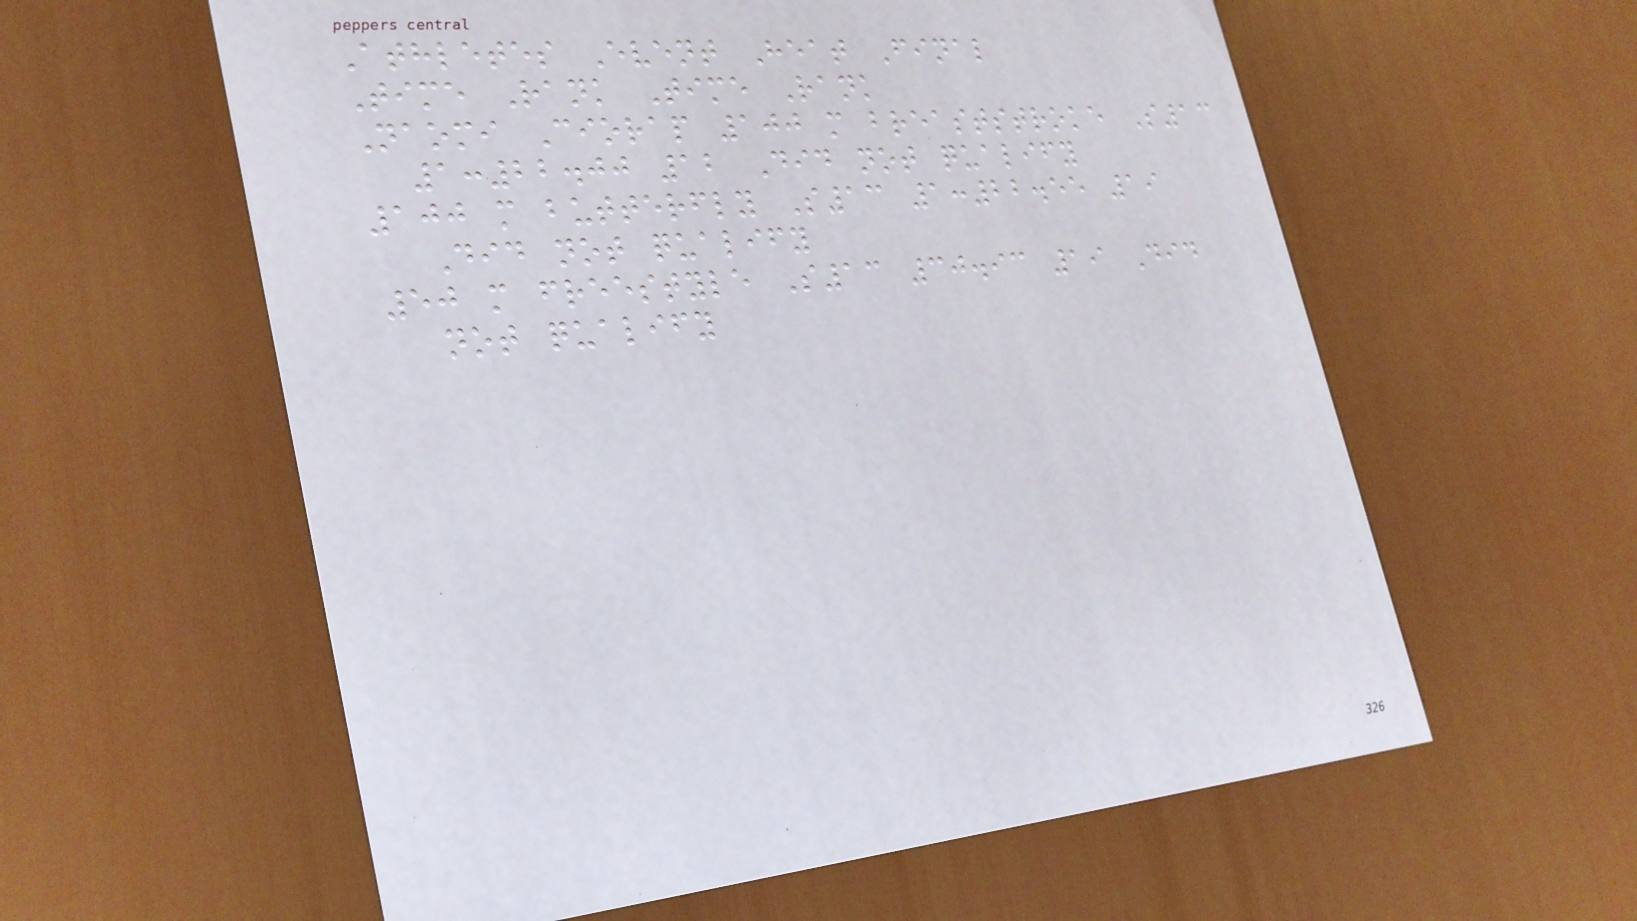Athletes Event Heat Final
Time Rank Time Rank
Naomi Ciorap 100 m breaststroke S13
1:22.00 12 Did not qualify
100 m butterfly S13 1:22.55 19
Did not qualify
50 m freestyle S13 30.93 19 Did
not qualify
